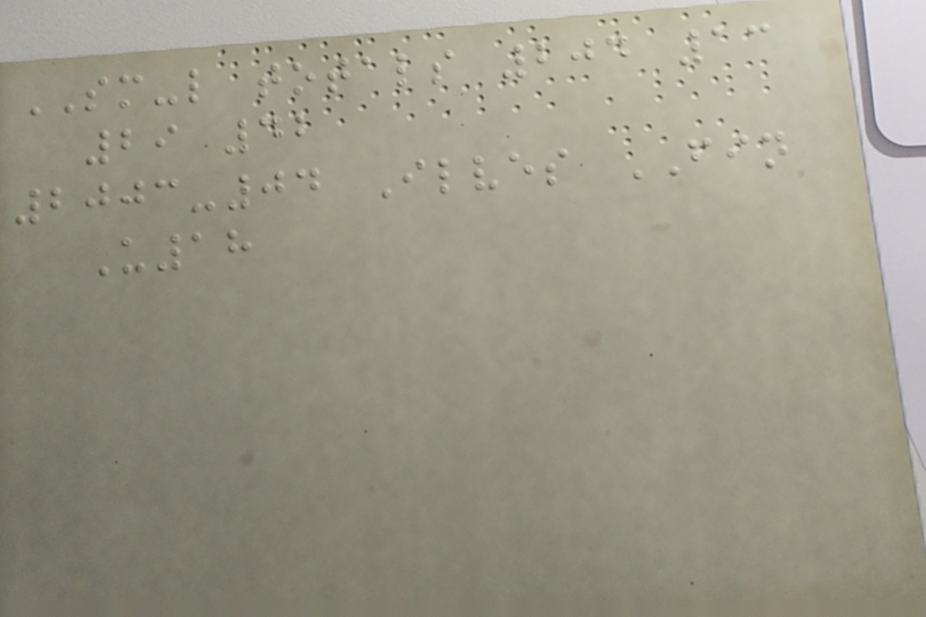SM-l totals 204 13
29 42
2003-04 Ilves FIN
U18
